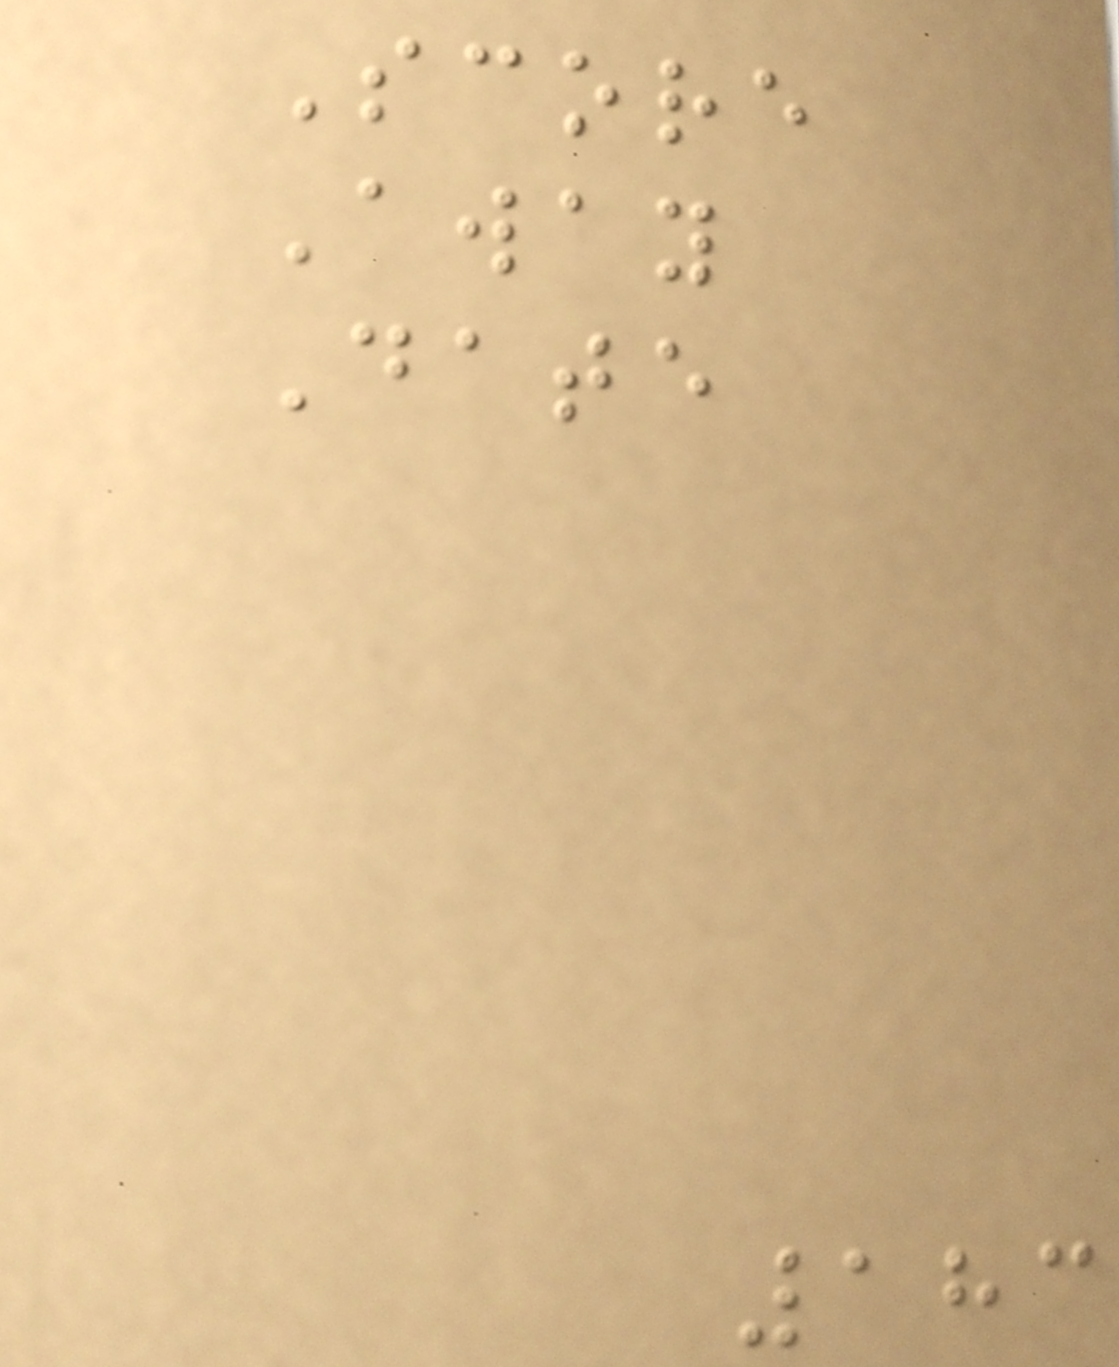Score
Away
Date
183
